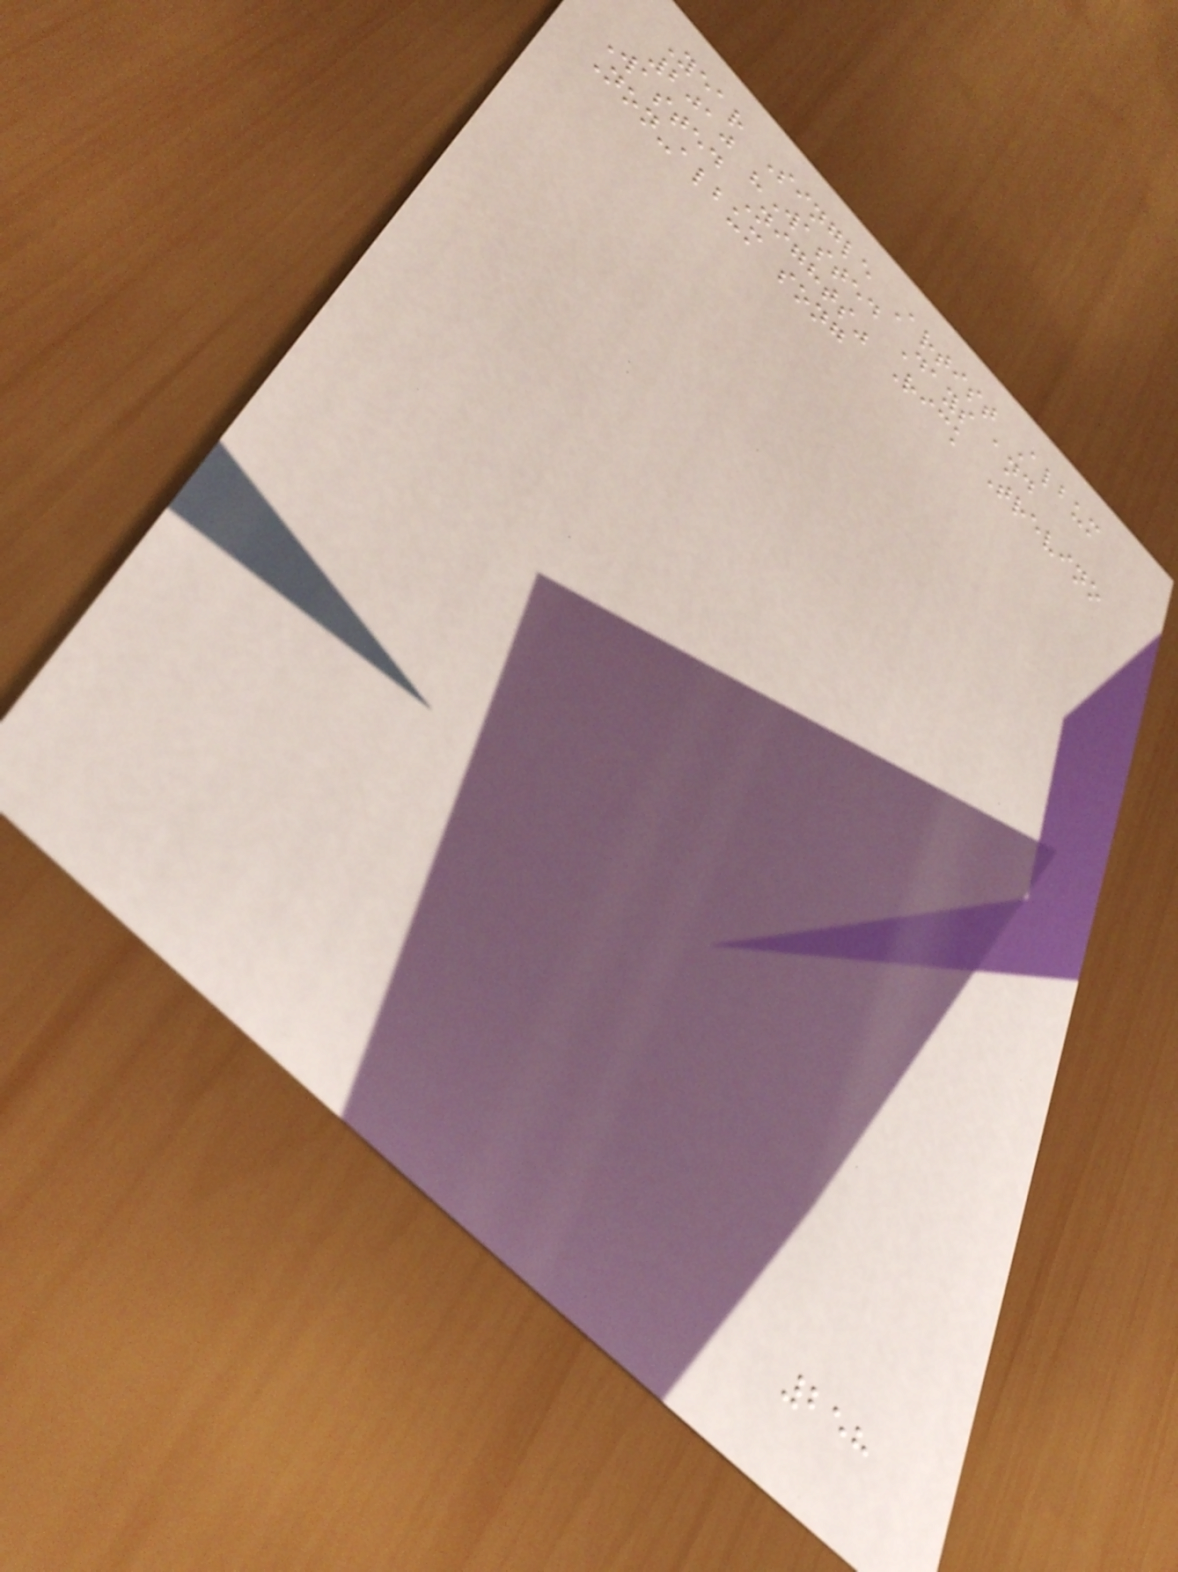Year Single Artist Album
2010 "Wasted Days and
Wasted Nights" Rick Trevino
Non-album song
258
